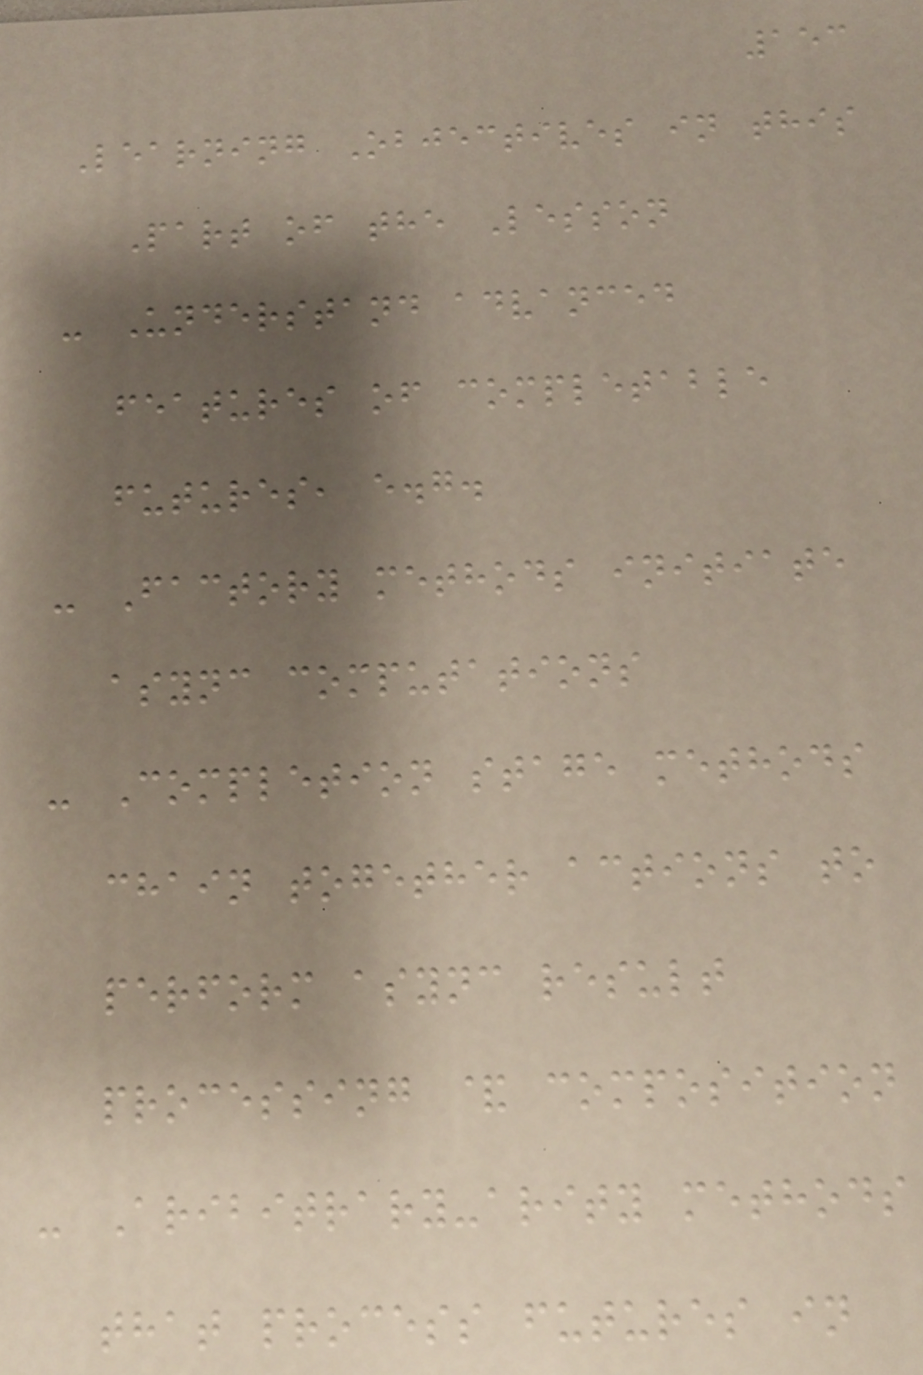153
Learning Objectives in this
Part of the Lesson
- Understand advanced
features of completable
futures, e.g.
- Factory methods initiate
async computations
- Completion stage methods
chain together actions to
perform async result
processing & composition
- Aribitrary-arity methods
that process futures in
